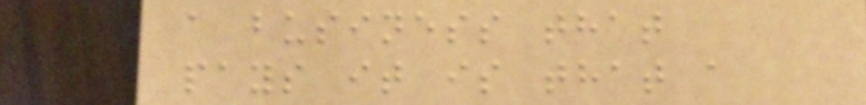a business that
pays it is that a
